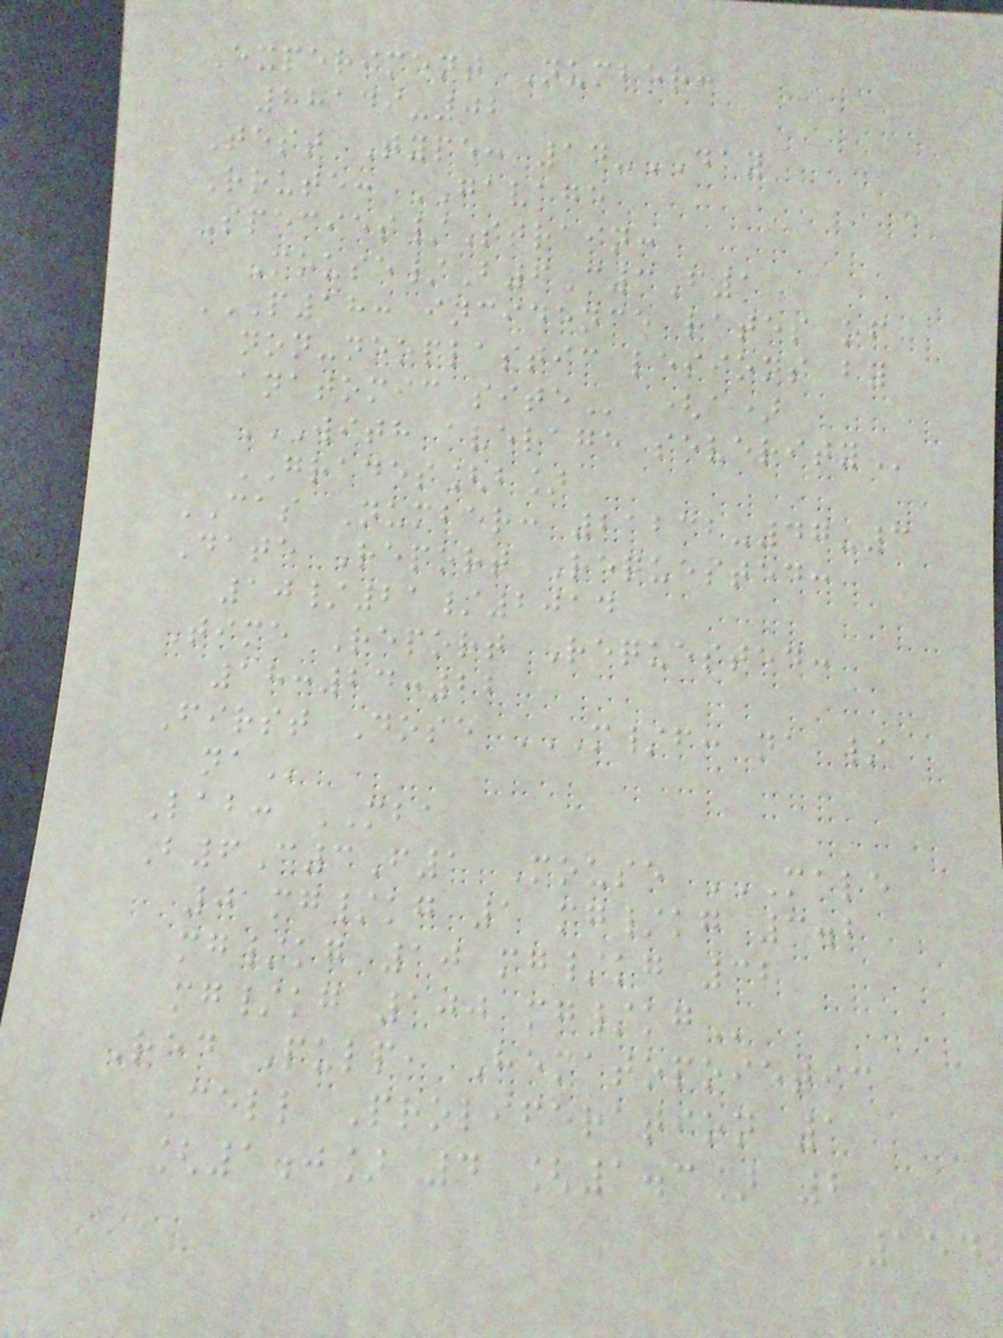Experiment Number:
88149-02
Test Type: 14-DAY
Route: GAVAGE
Species/Strain:
Mouse/B6C3F1
P18: INCIDENCE RATES OF
NON-NEOPLASTIC LESIONS BY
ANATOMIC SITE (a)
WITH AVERAGE SEVERITY
GRADES[b]
CAS Number: 21232-47-3
Date Report Requested:
10/21/2014
Time Report Requested:
18:24:22
First Dose M/F: NA /
NA
Lab: MBA
B6C3F1 Mouse MALE
0 MG/KG 1 MG/KG 3.2
MG/KG 10 MG/KG 32
MG/KG 100 MG/KG
Red Pulp, Hematopoietic
Cell Proliferation 1
[1.0] 4 [1.3] 2
154
